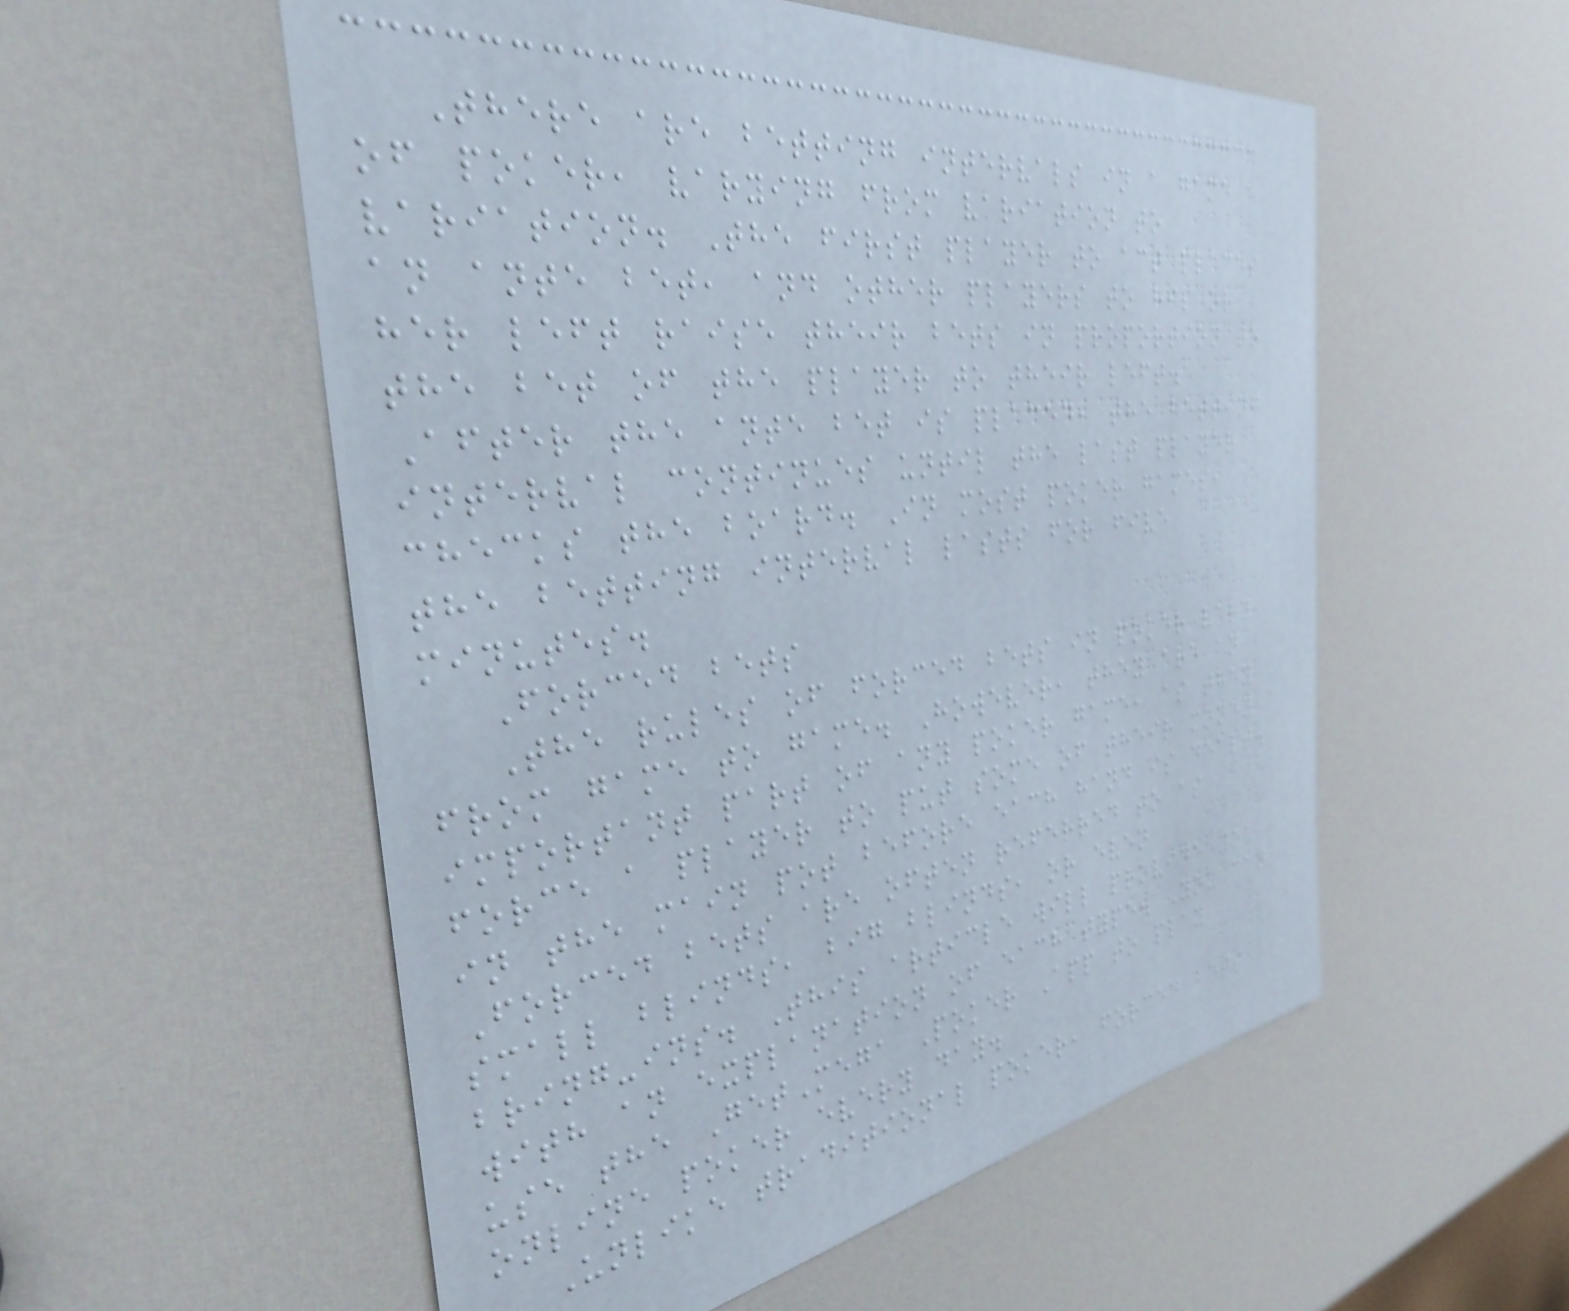There are betting intervals in a game
of poker, varying from variation to
variation. The first player to act places
an ante bet, and other players to his or
her left raise their bets in proportion to
the bet of the player to their left.
After the ante bet is placed, the betting
interval continues until the last player
checks the board. In most poker games,
the betting interval lasts for five
minutes.
Forced bets
The rules of forced bets in poker vary
from game to game. However, they are an
important part of any poker game, as they
force a player to put some of their money
in the main pot before each hand is dealt.
Forced bets are often referred to as
small blinds, big blinds, or even
bring-ins. This article will provide you
with an explanation of each type. You can
use the GetMega Poker App to play
online poker every day.
Unlike traditional poker, forced bets
